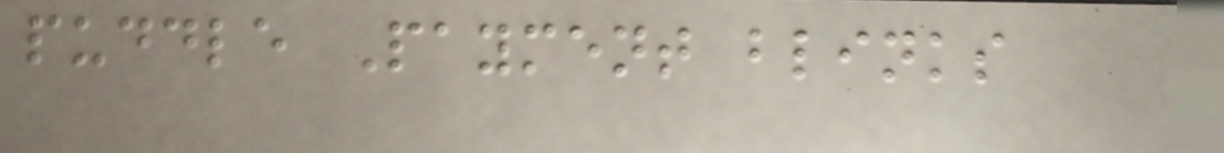puddle Payment blinks
